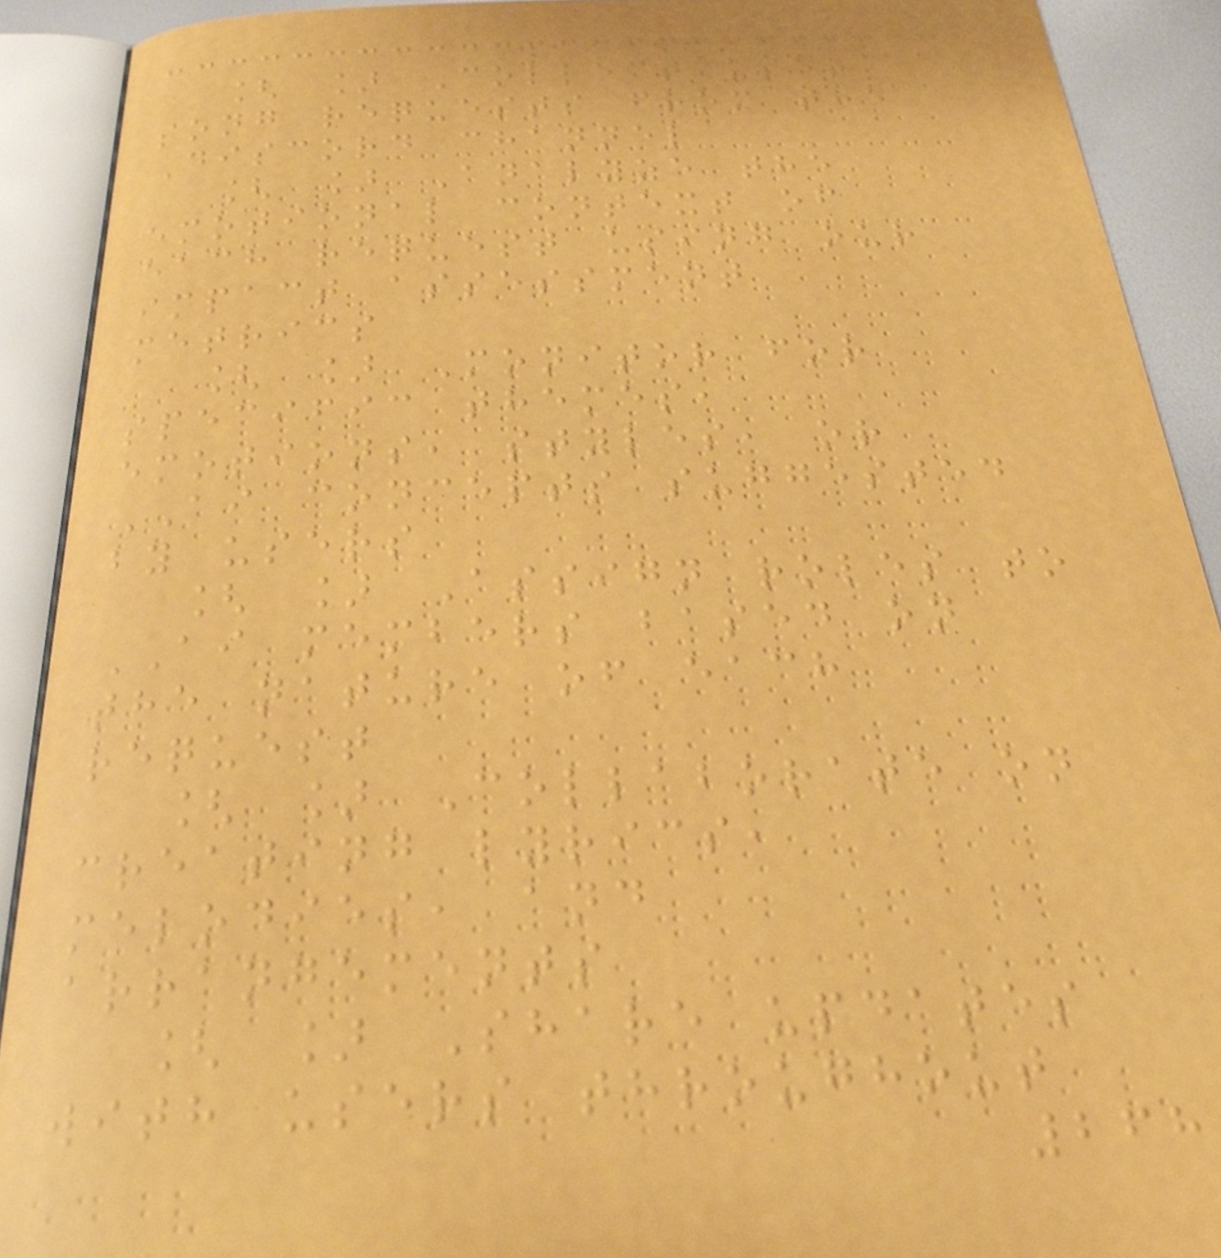[ ] Collect user
song requests from the
Discord channel
[ ] Analyze the
emotional context of
each request using our
impact assessment
metrics
[ ] Monitor for
specific themes,
emotions, styles, or
AI concepts suggested
by users
[ ] Assign roles to
AI members based on
the nature of each
request
[ ] Collaborate on
creating lyrics,
melodies, and
arrangements
[ ] Share updates
with users throughout
268
